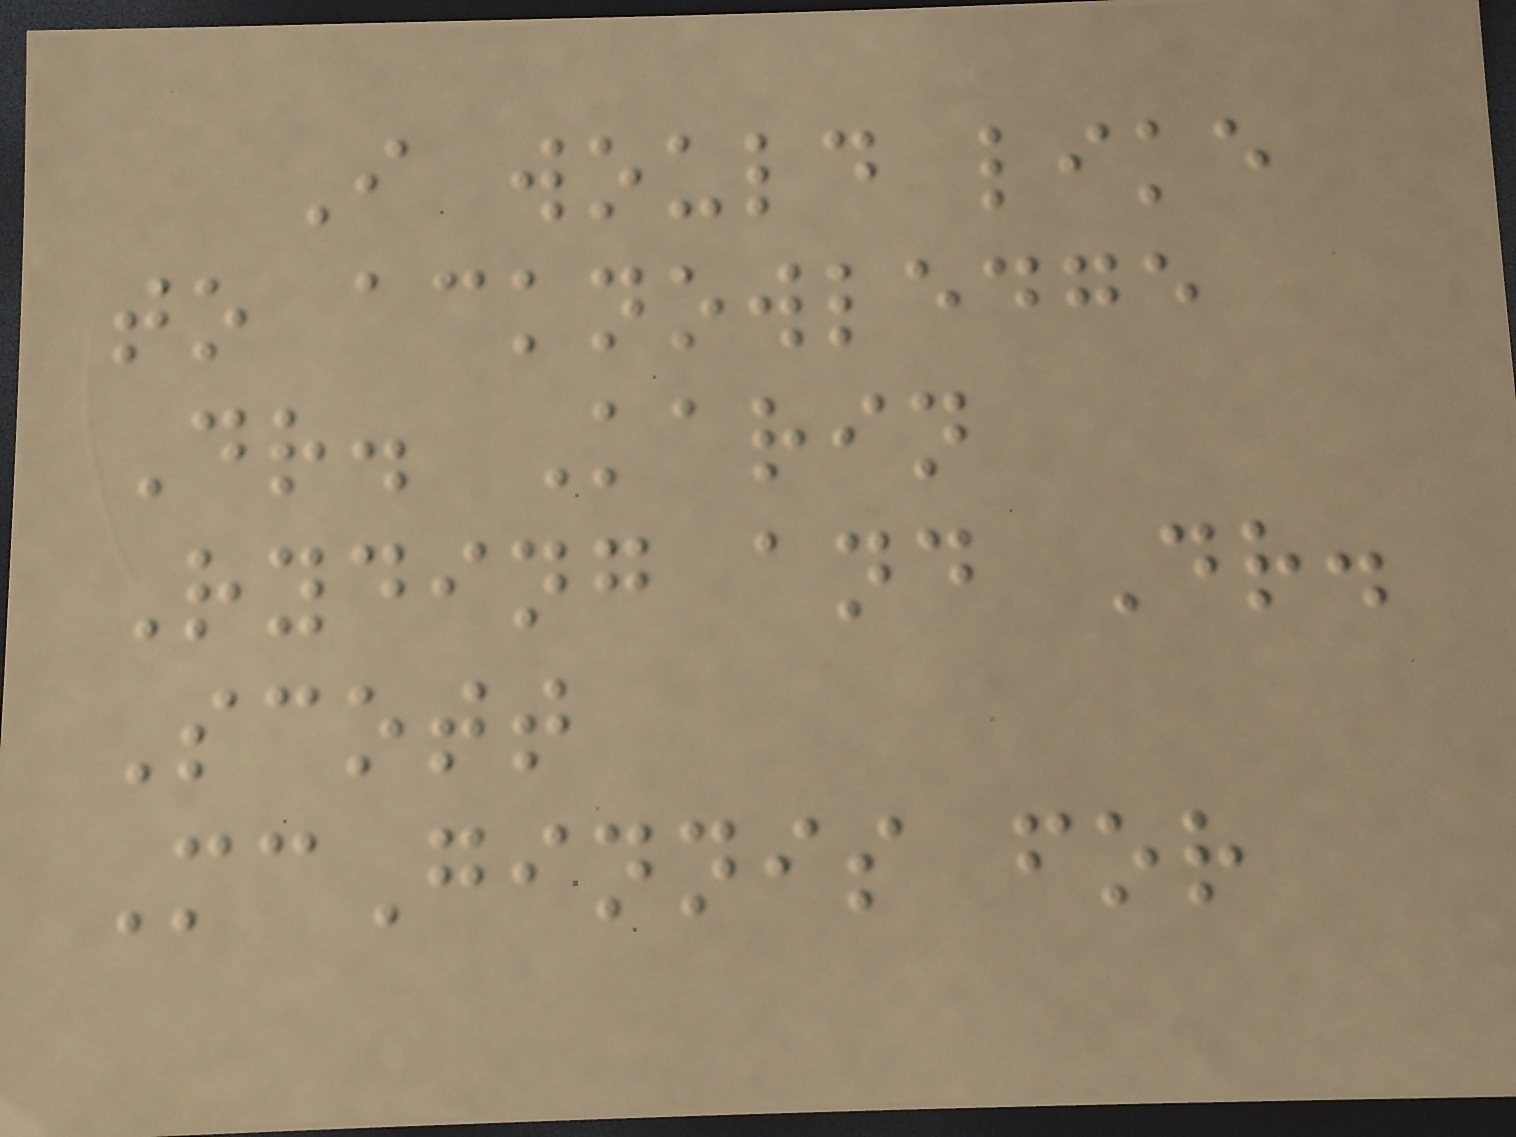I would like
to acknowledge
Dr. Karin
Ryding and Dr.
Scott
McGinnis for
